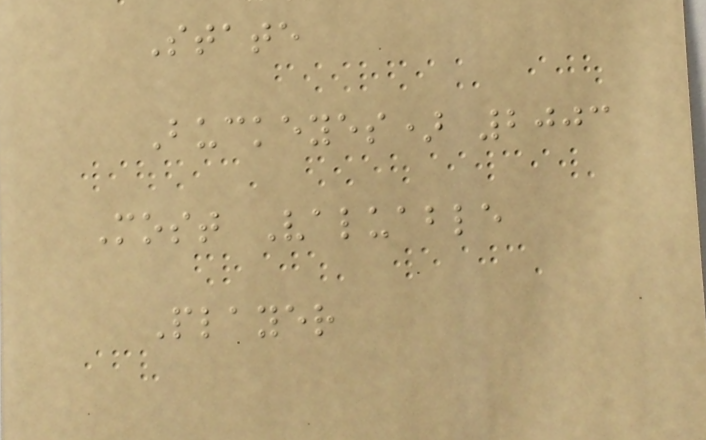State
Buckeyes) 2003
Most Valuable
Player
